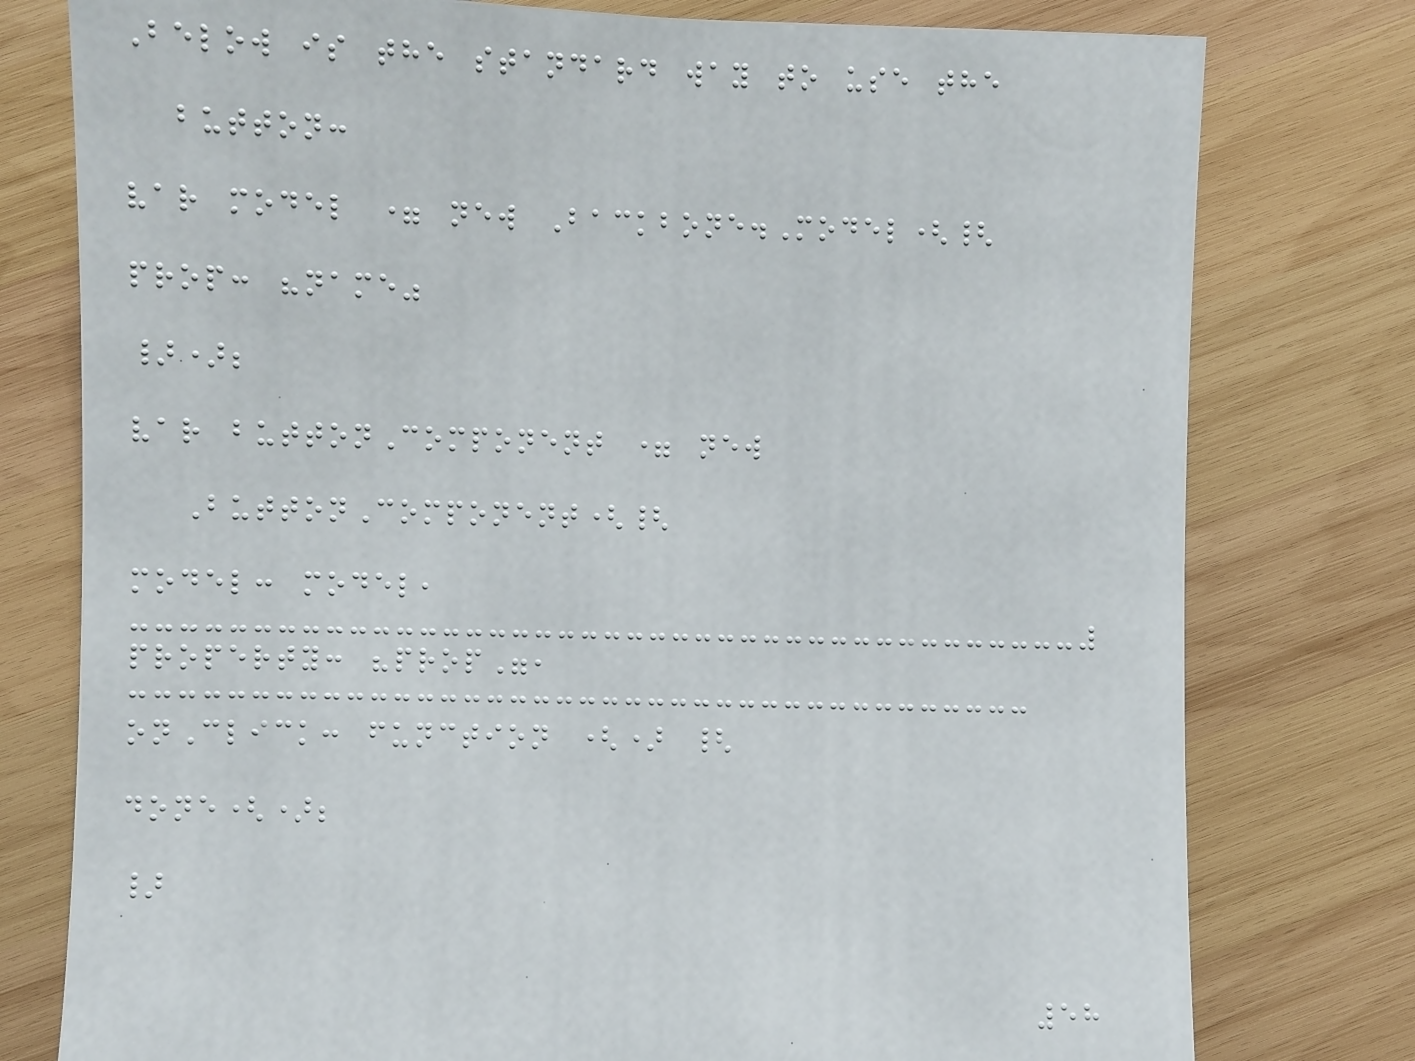Below is the standard way to use the
button:
var model = new Backbone.Model({
prop: "name"
});
var buttonComponent = new
ButtonComponent({
model: model,
property: "prop",
onClick: function () {
done();
}
58
